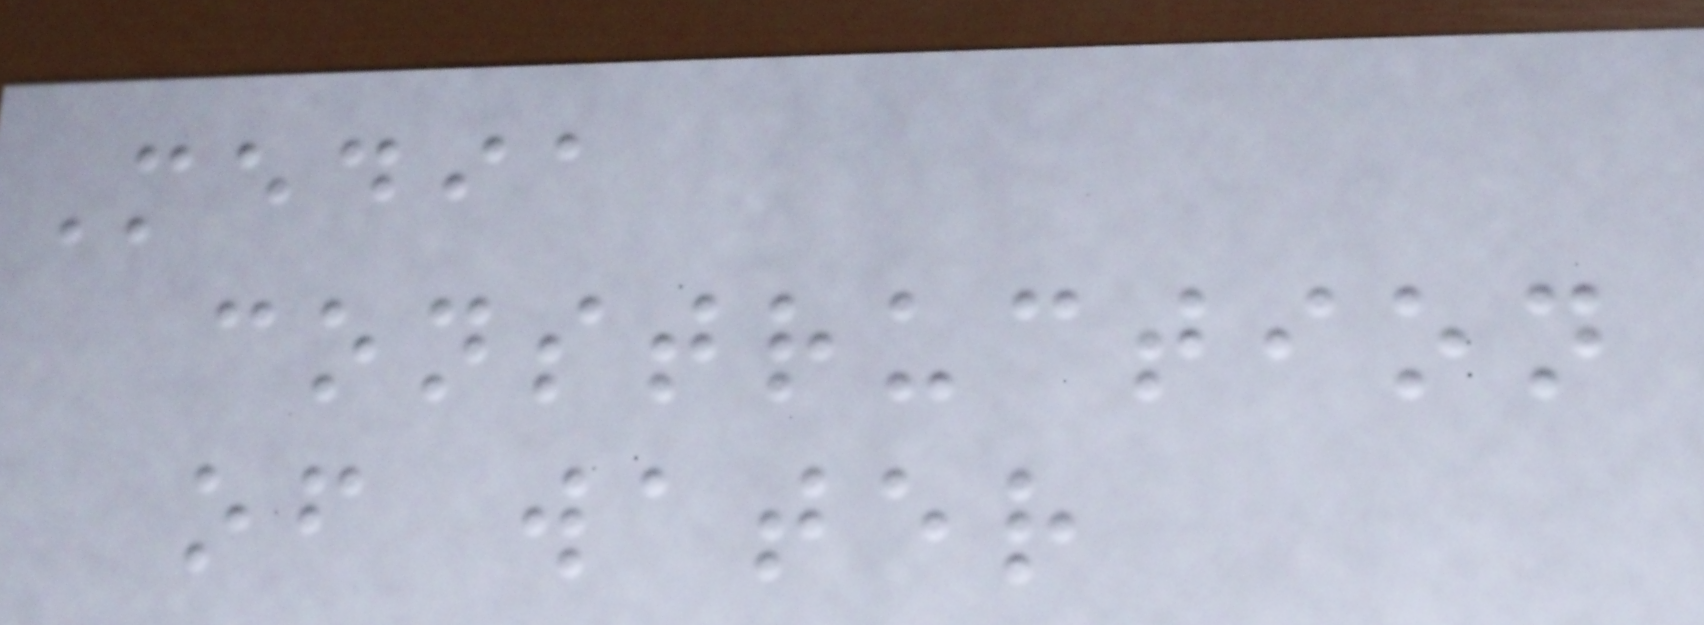Media
construction
of water
